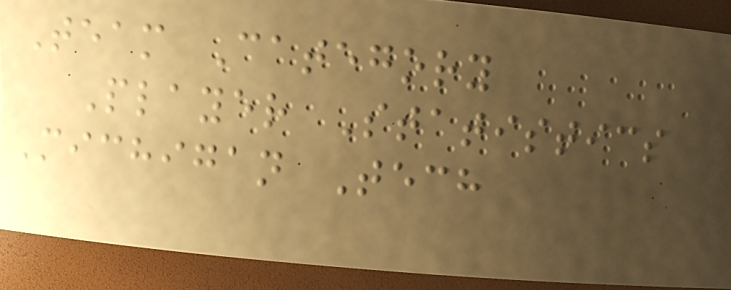Team Category
Player Statistics
Michigan Tech
